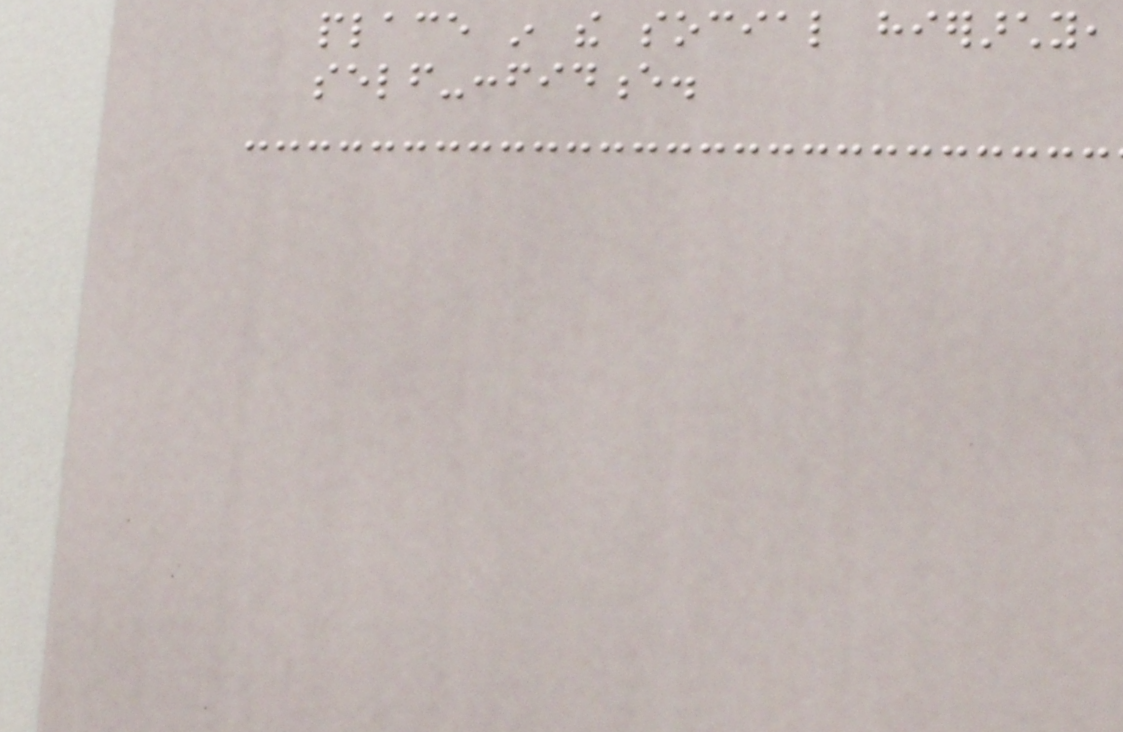place in the social hierarchy,
self-confidence.
